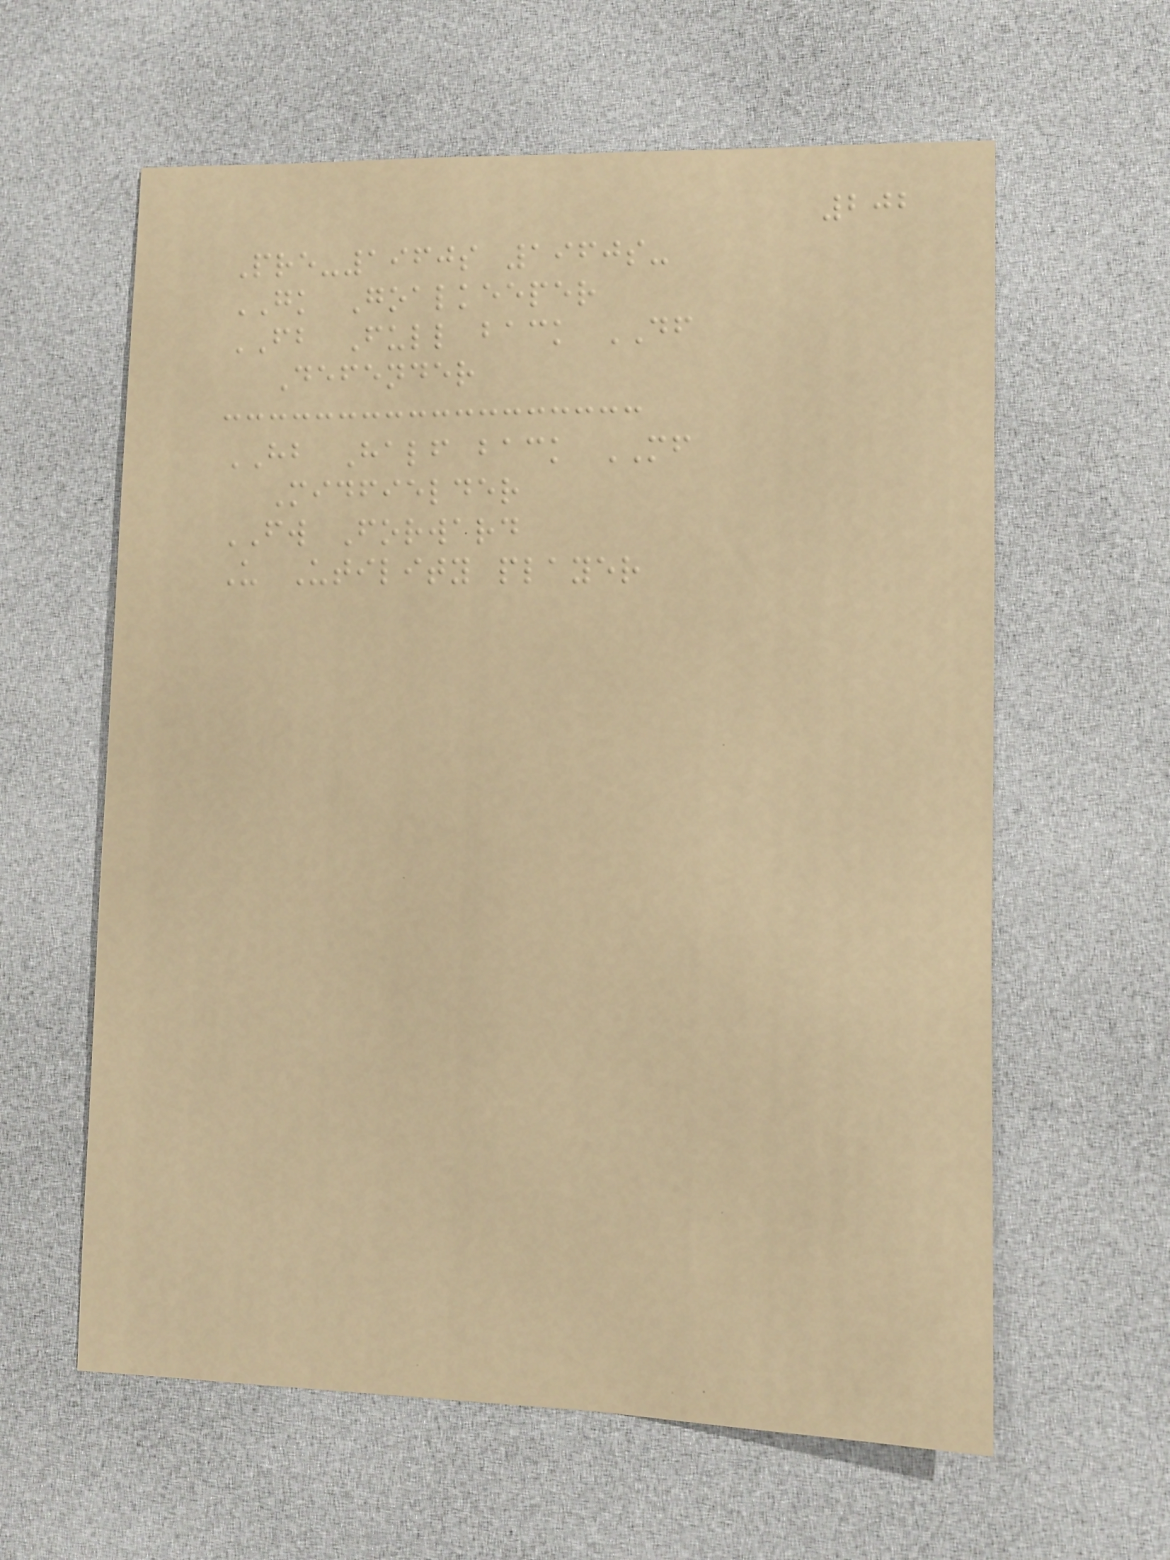202
Pre-1960s 1960s-
GK Goalkeeper
FB Full back DF
Defender
HB Half back MF
Midfielder
FW Forward
U Utility player
